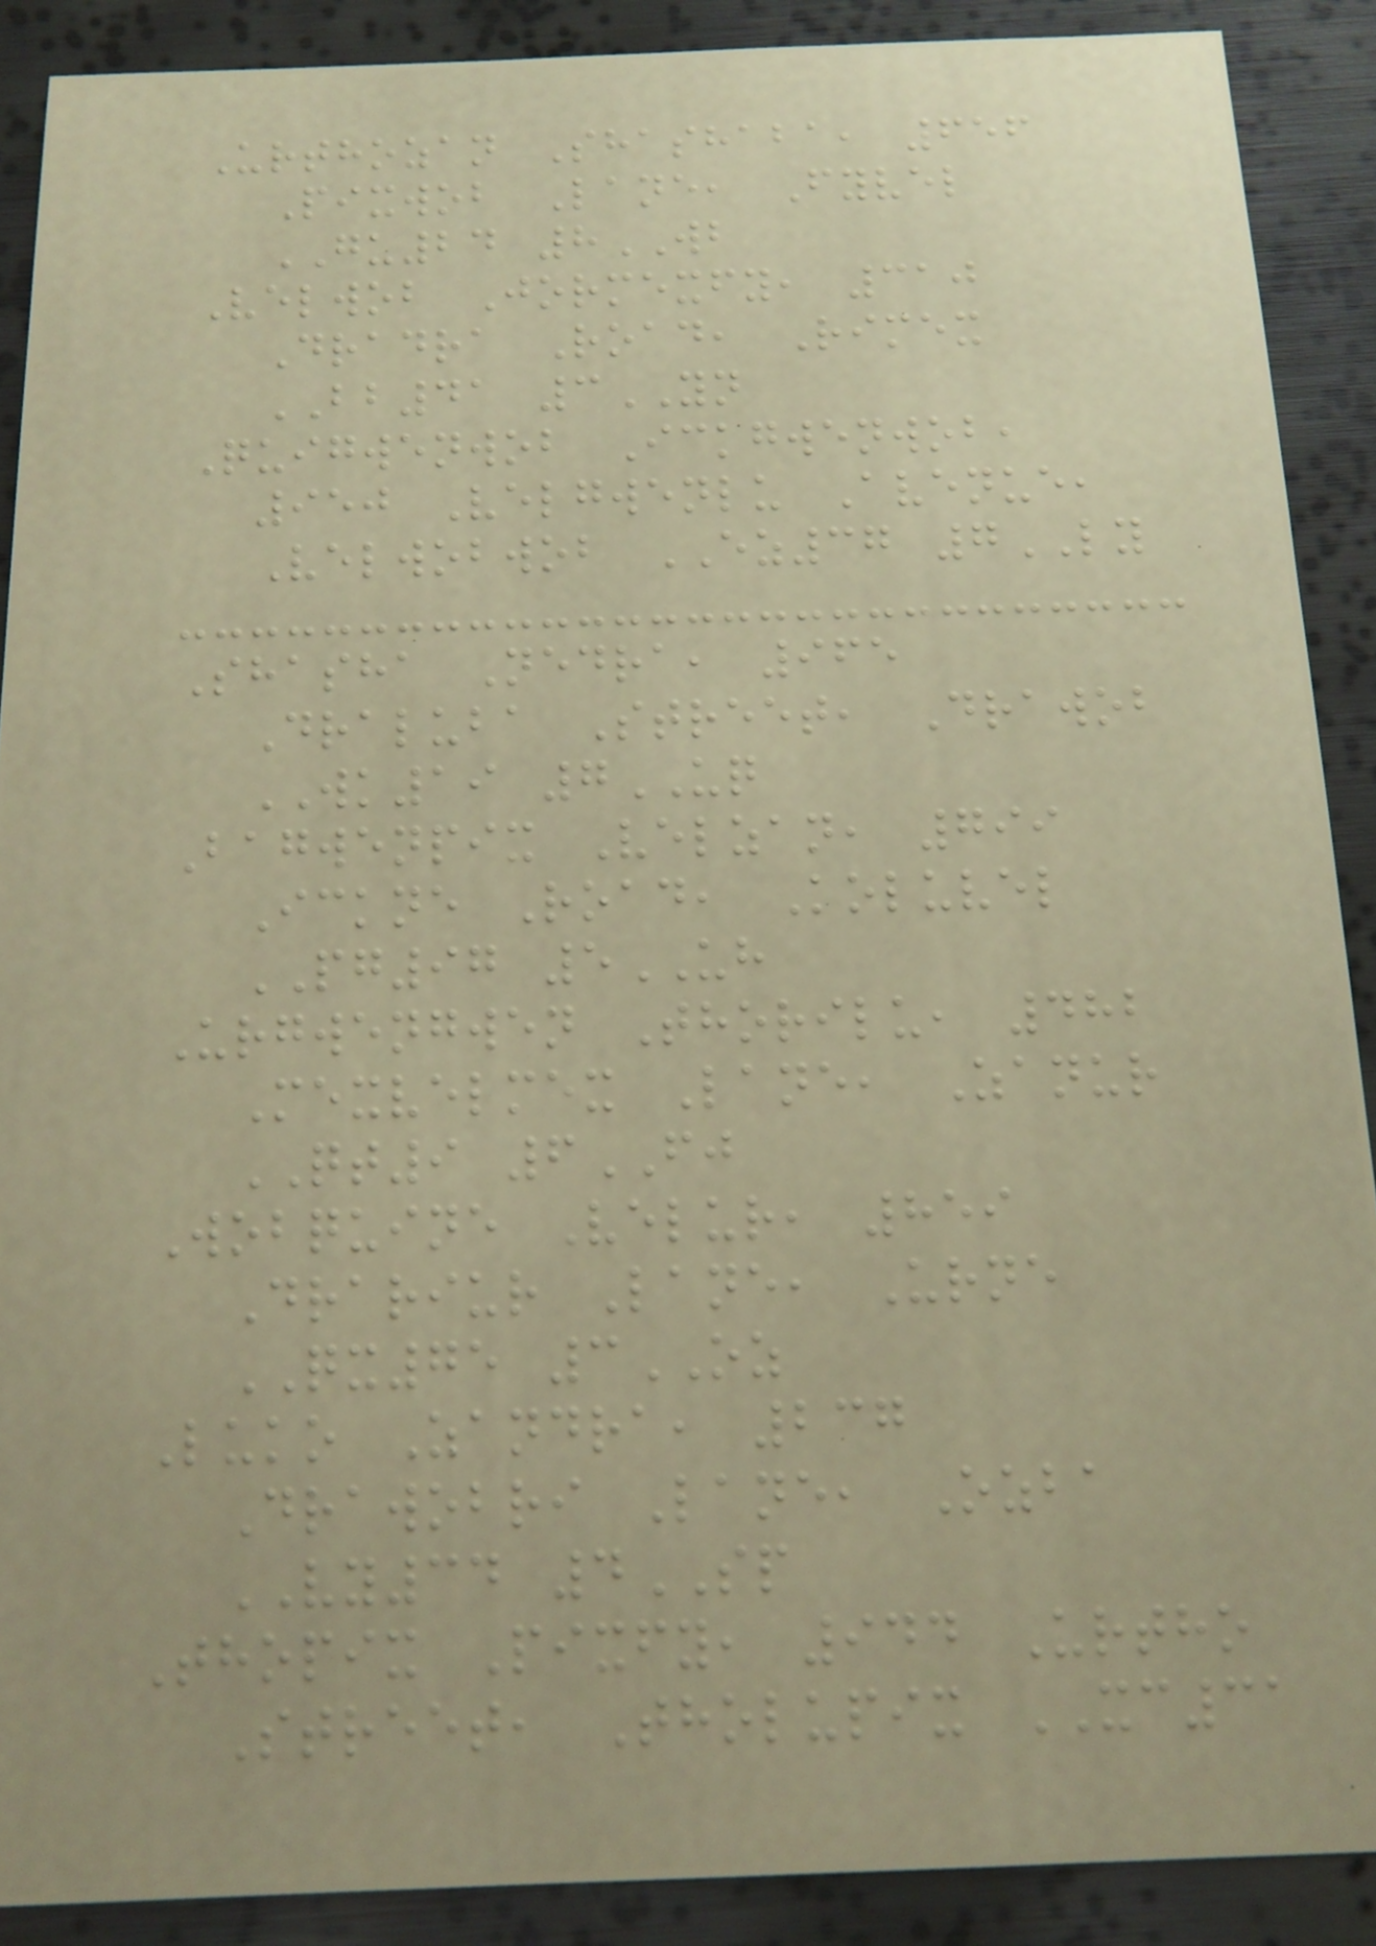Urthozan Shashaba, 656
Pixwob Lane, Fyvel
GU24 8WB
Velwob Jormexfy, 310
Dradra Road, Rimex
BB41 3YN
Quigwenwob Ickgwenwob,
950 Velgwenlu Avenue,
Velwobwob EZ37 7LY
Shasha Nedra, 965
Draluba Street, Drawob
WK19 7UQ
Bagwenpix Velzan, 799
Ickne Road, Koluvel
PG97 5UH
Urgwengwen Thorilu, 482
Mexvelmex Lane, Zanur
QT9 6FJ
Wobquine Velur, 859
Drariur Lane, Urne
QX75 3OZ
Luko Zandra, 237
Drawobri Lane, Ozba
VY34 4SP
Thopix Pixfy, 944 Urtho
Street, Tholupix XC31
